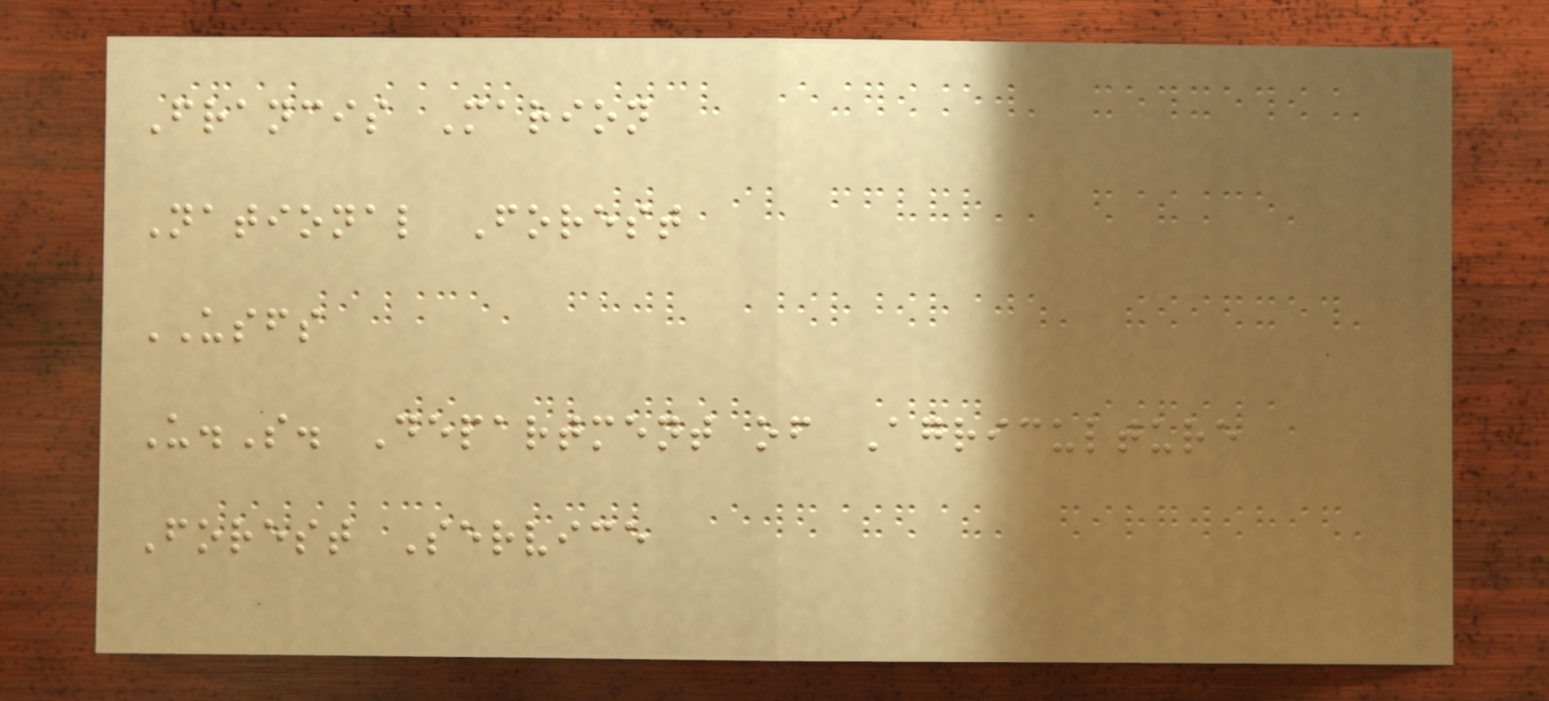Francis Marion
National Forest
USFS
U.S. Department of Agriculture
Forest Service
